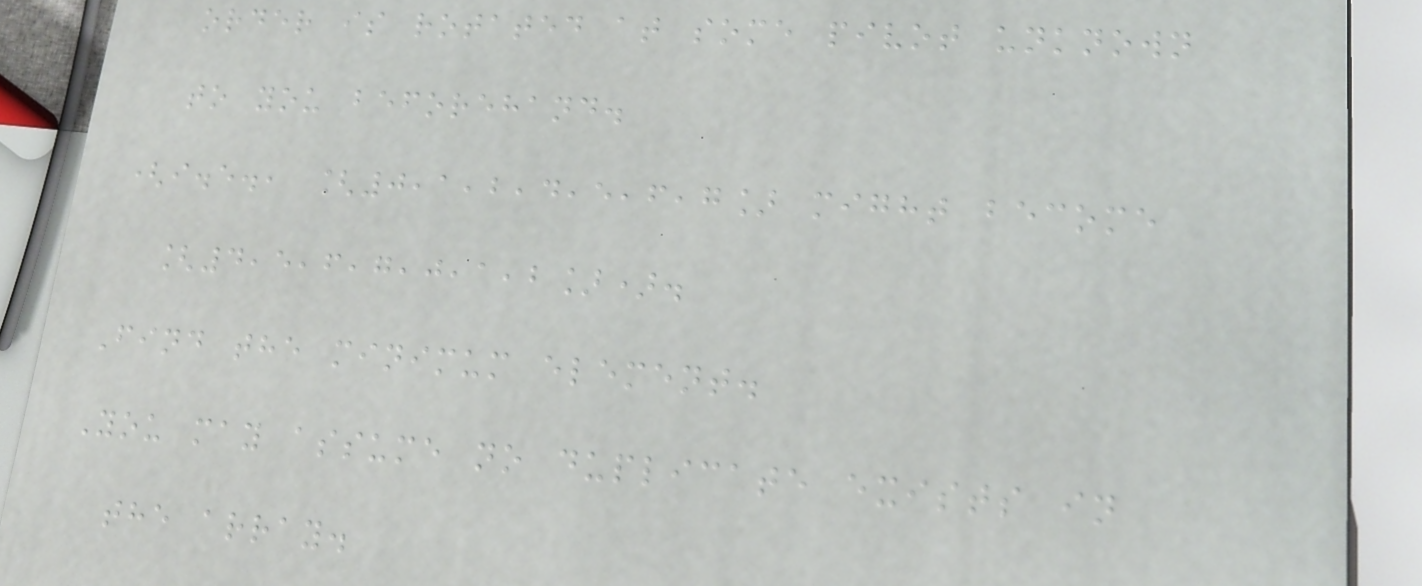order is rotated at some pivot unknown
to you beforehand.
(i.e., [0,1,2,4,5,6,7] might become
[4,5,6,7,0,1,2]).
Find the minimum element.
You may assume no duplicate exists in
the array.
